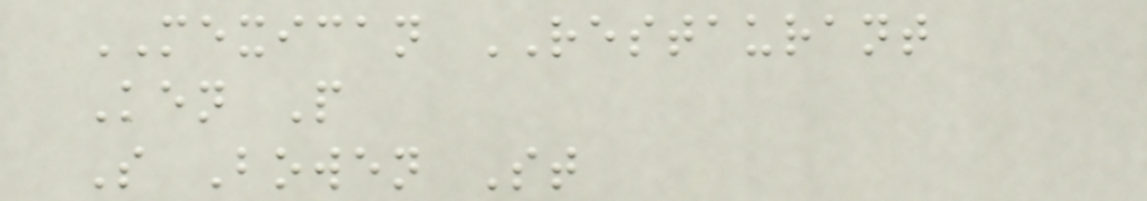MEXICAN RESTAURANT
Ken P
S Bowen St
